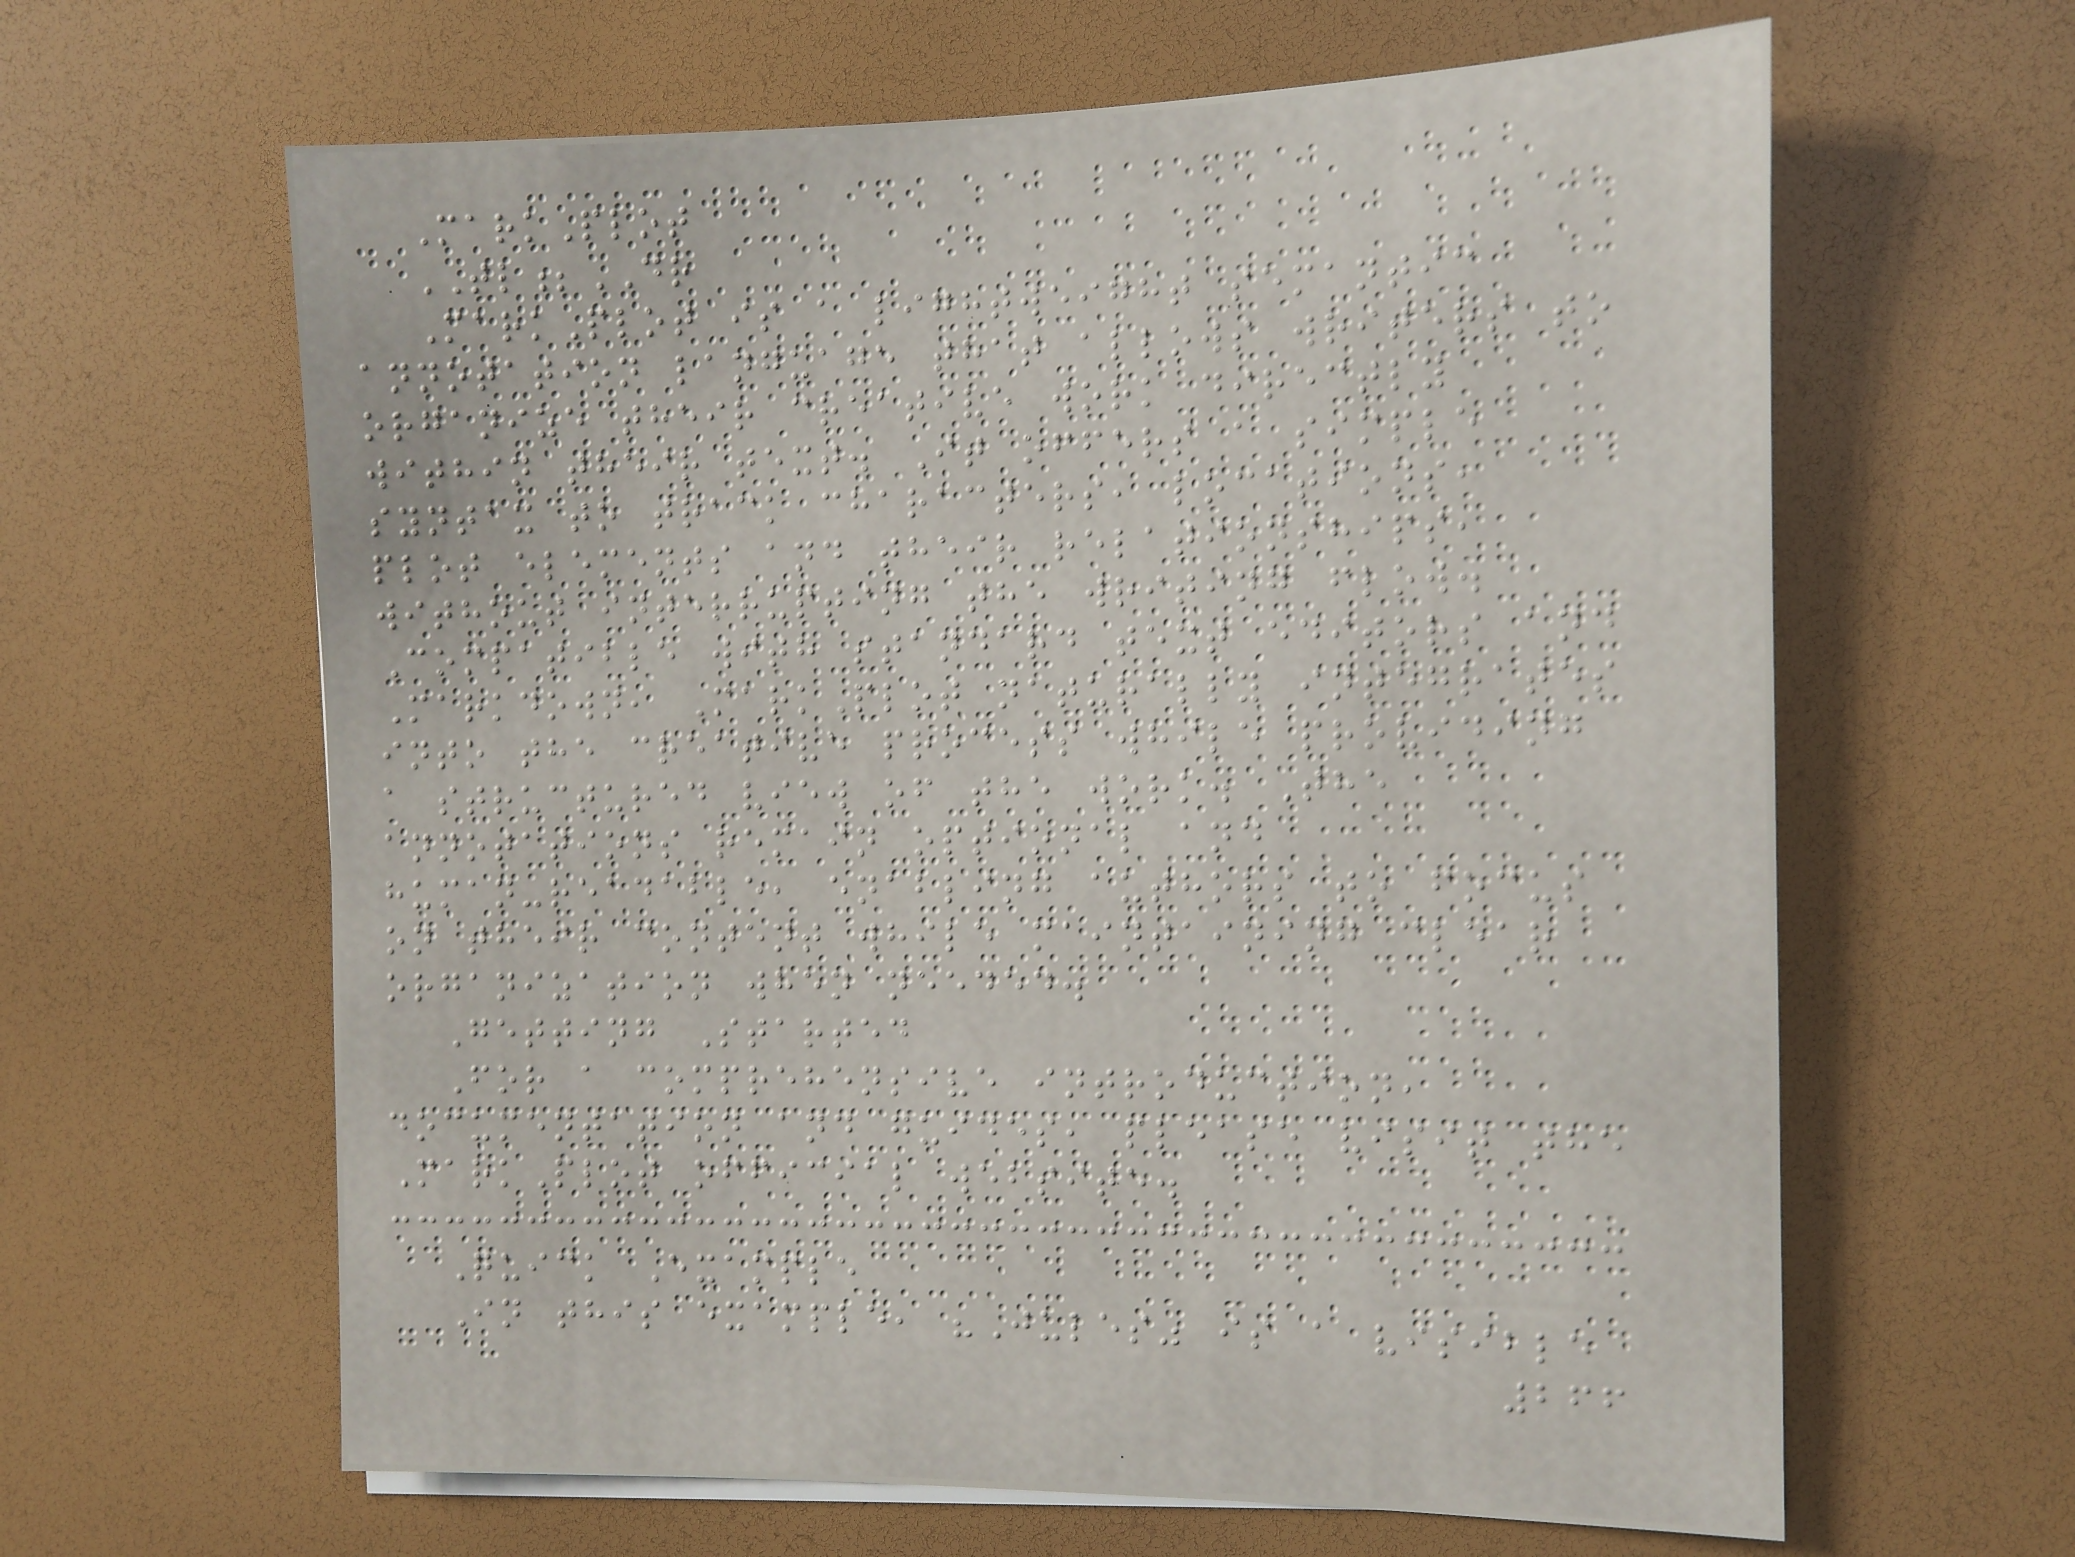MarkPlot
TL;DR
MarkPlot is a lightweight semantic
annotation language that allows writers to
organize their creative work directly
within their text. It offers a simple
syntax to track characters, locations,
plot elements and their relationships,
without interrupting the writing flow.
Compatible with standard text editors and
Markdown, MarkPlot naturally integrates
into the creative process while providing
a structured view of the work. The
annotations remain optional and
human-readable, enabling authors to focus
on their content while maintaining clear
organization when needed.
Getting Started
For a comprehensive introduction,
documentation and guides, please visit the
MarkPlot official website.
Quick Example
In this example, "Jules" is a visible
266
